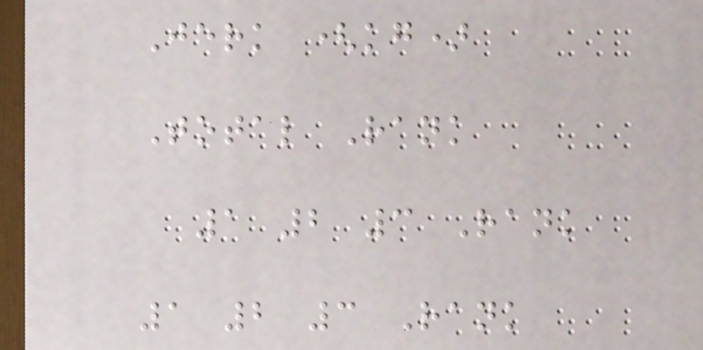Jerk (kg)
Total Rank
1 2 3 Rank
1 2 3 Rank
